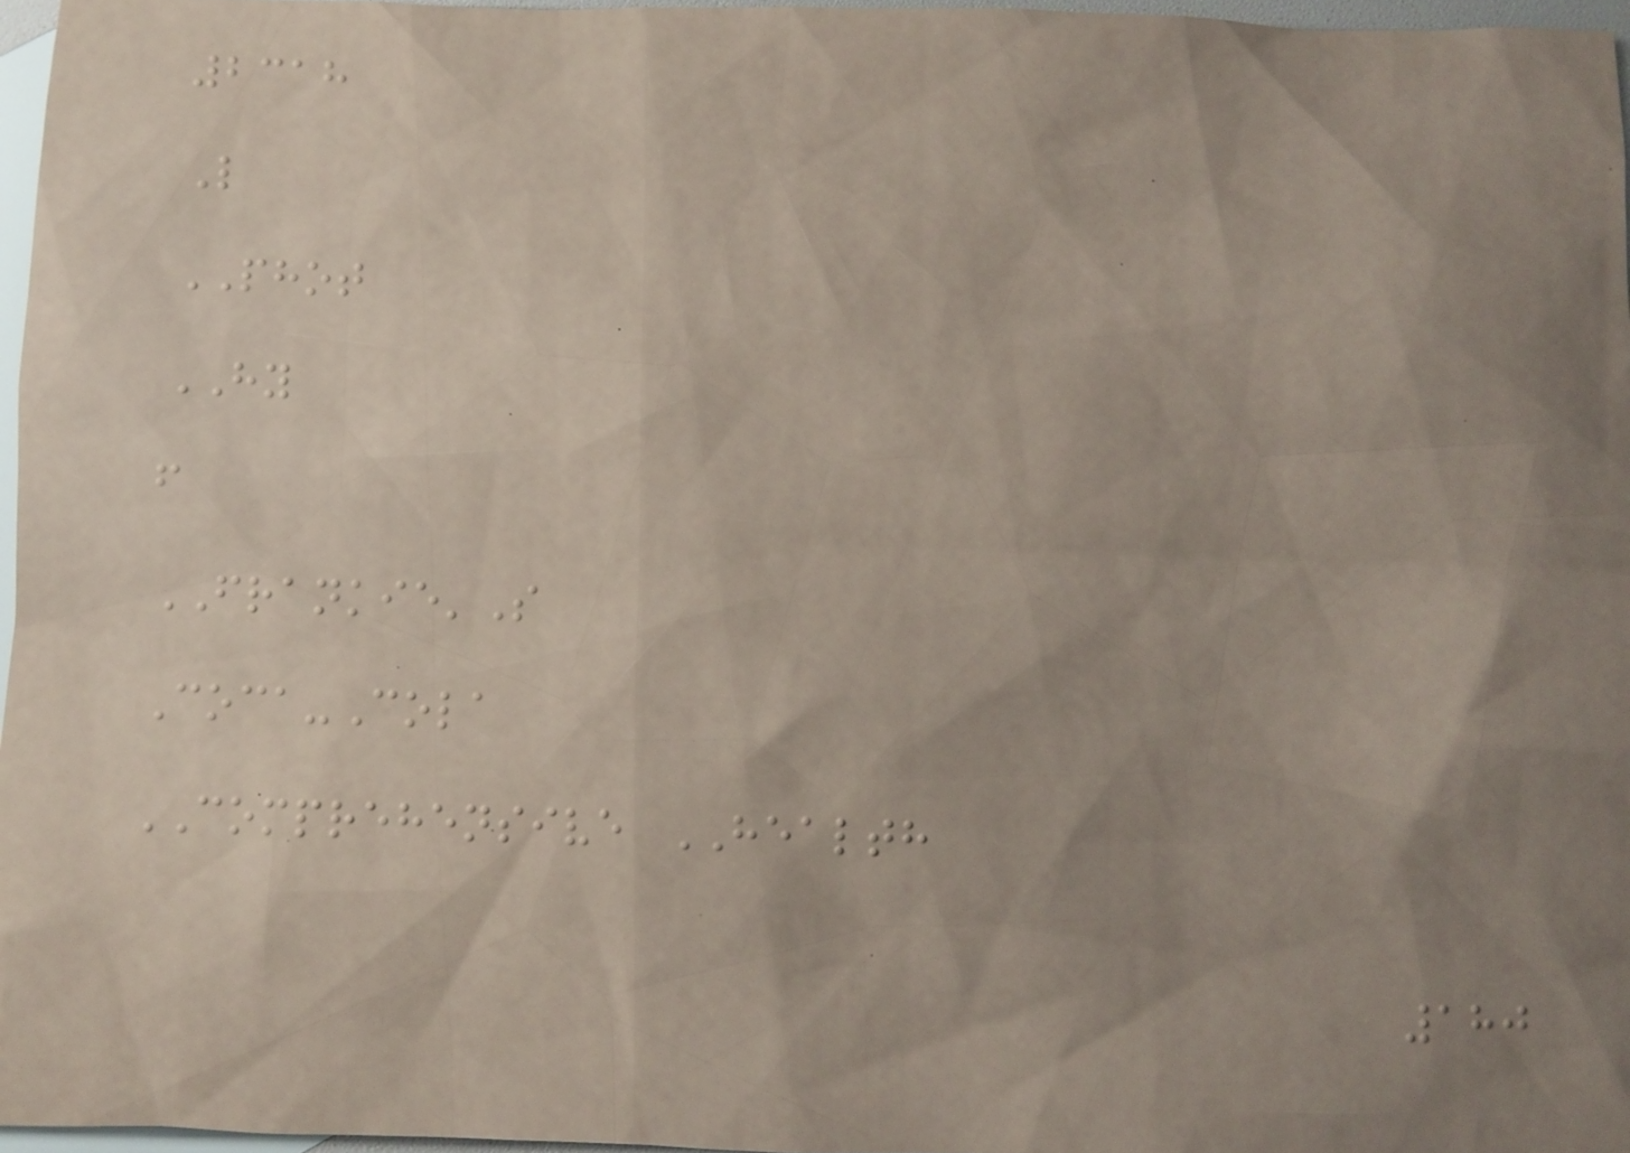2318
L
PHOT
HY
f
FRANKIE'S
Coca-Cola
COMPREHENSIVE HEALTH
180
